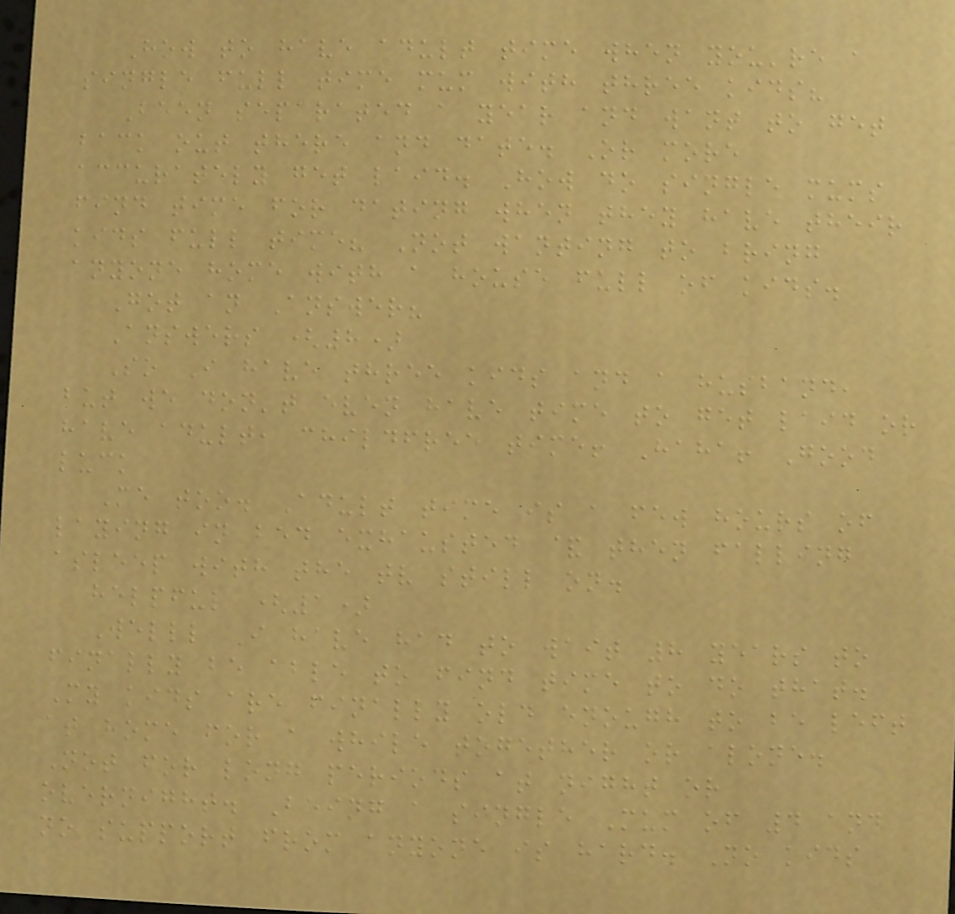How to have adult time when you're a
single full time mum with three kids?
Been separated a year and want to get
back out there and date. Or more
accurately get laid. How do single mums
find time for dating when they have their
kids full time? Not wanting to bring
anyone home with a house full of kids.
Got an Answer?
Answers (8)
So I have three kids and a husband,
but we don't even have time to get laid or
have adult, childfree time! Haha! Good
luck
Me too. Adult time is a few hours of
laying in bed exhausted & then falling
asleep with the tv still on.
helpful (1)
Welll I have had to wait 8 years to
finally be able to find time to do that.
My kids are finally old enough to be left
at home for a while together or alone.
Not for long periods at night or
overnight. Being a single Mum of 4 and
no support from anyone is hard. No kids
